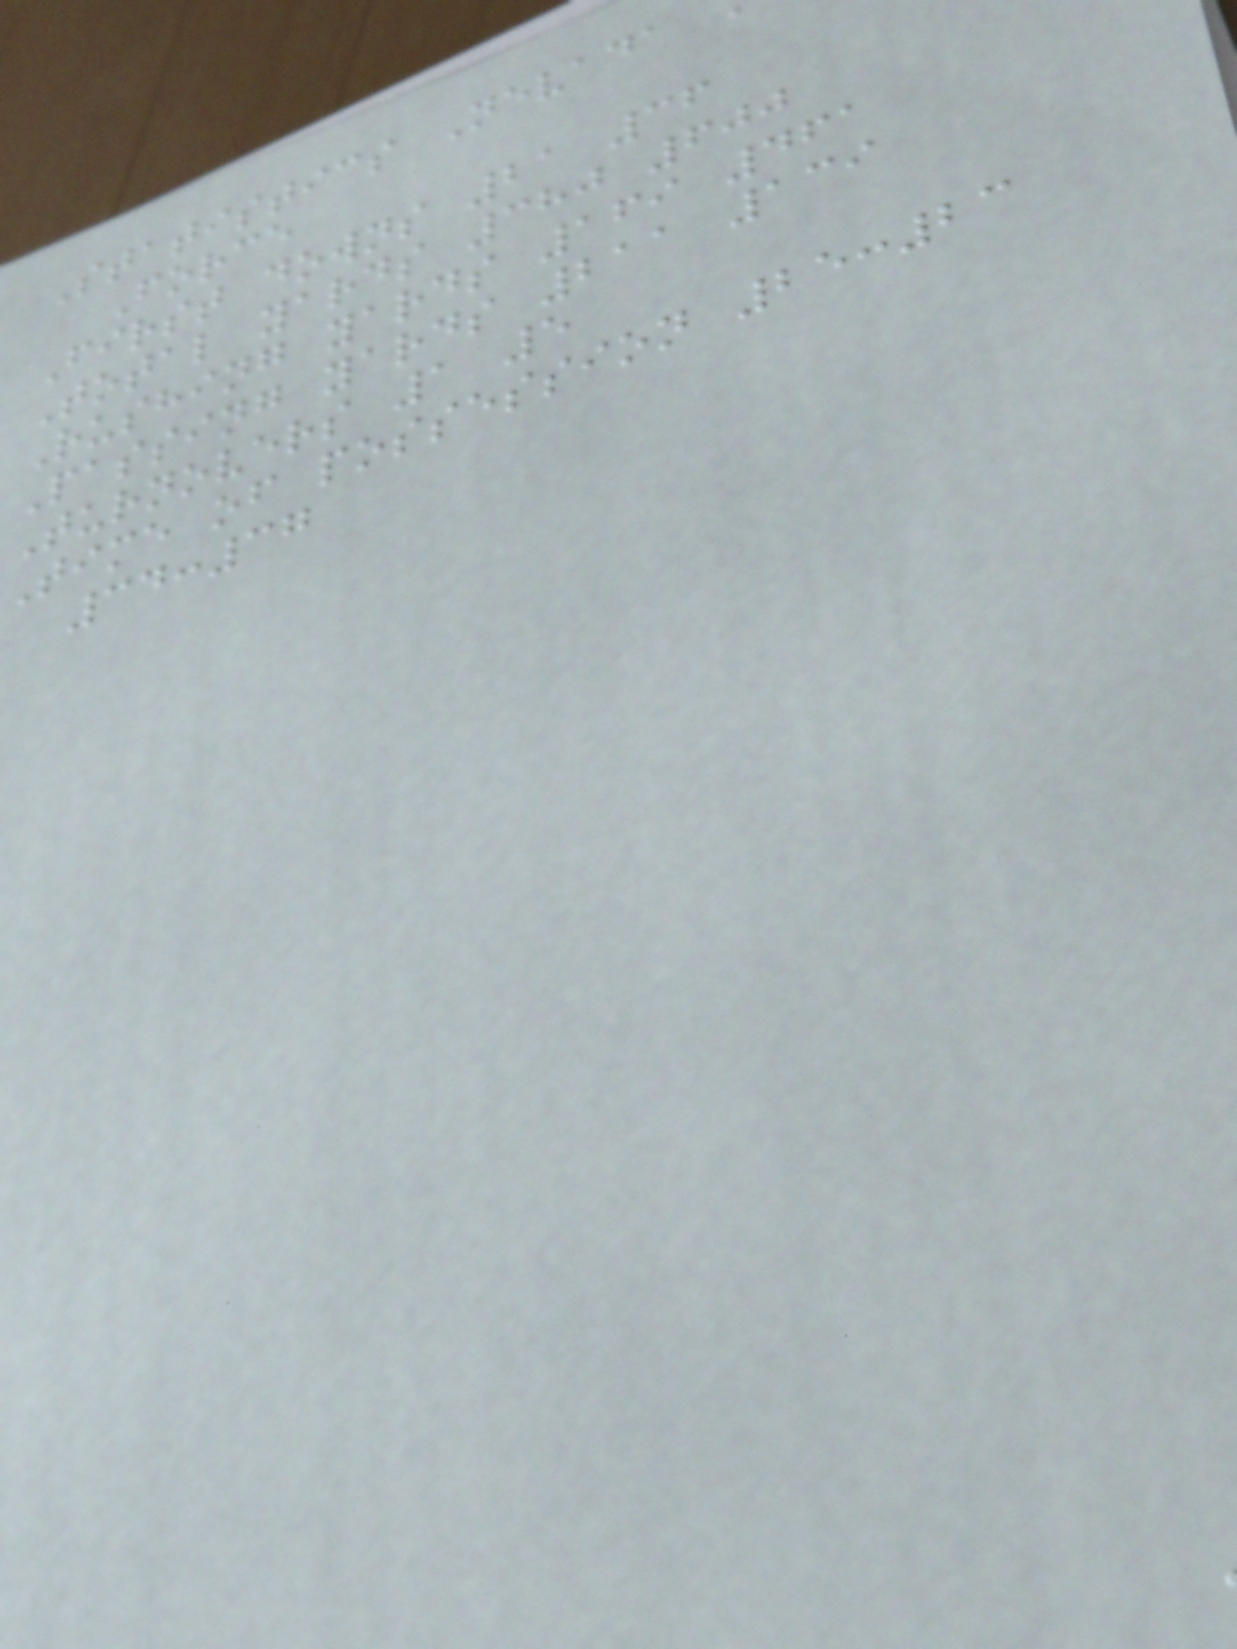Statistics Nevada
Force
First downs 21 36
Total yards 380 600
Rushing yards 169 461
Passing yards 211 139
Turnovers 1 5
Time of possession 25:23
34:37
